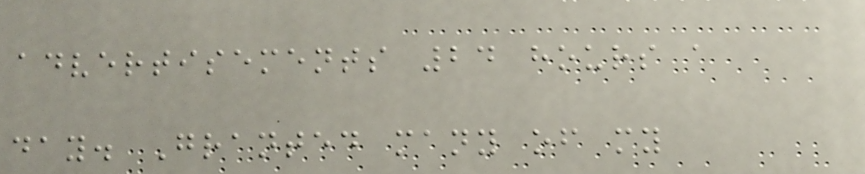advertisements 24 hours a
day. Granted many of my
